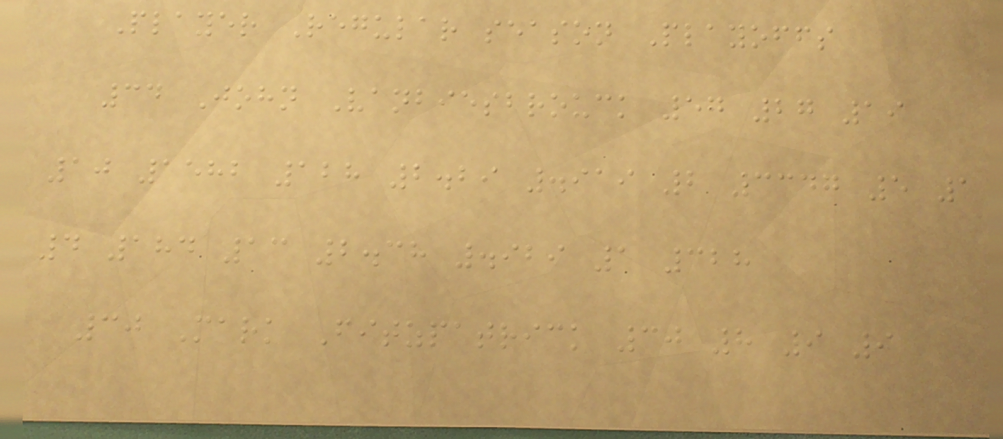Player Regular season Playoffs
34 John Vanbiesbrouck 57 27 19
10 1582 128 2.29 .919 2 3347 5 1
4 184 13 2.38 .929 1 328
30 Mark Fitzpatrick 30 8 9 9
